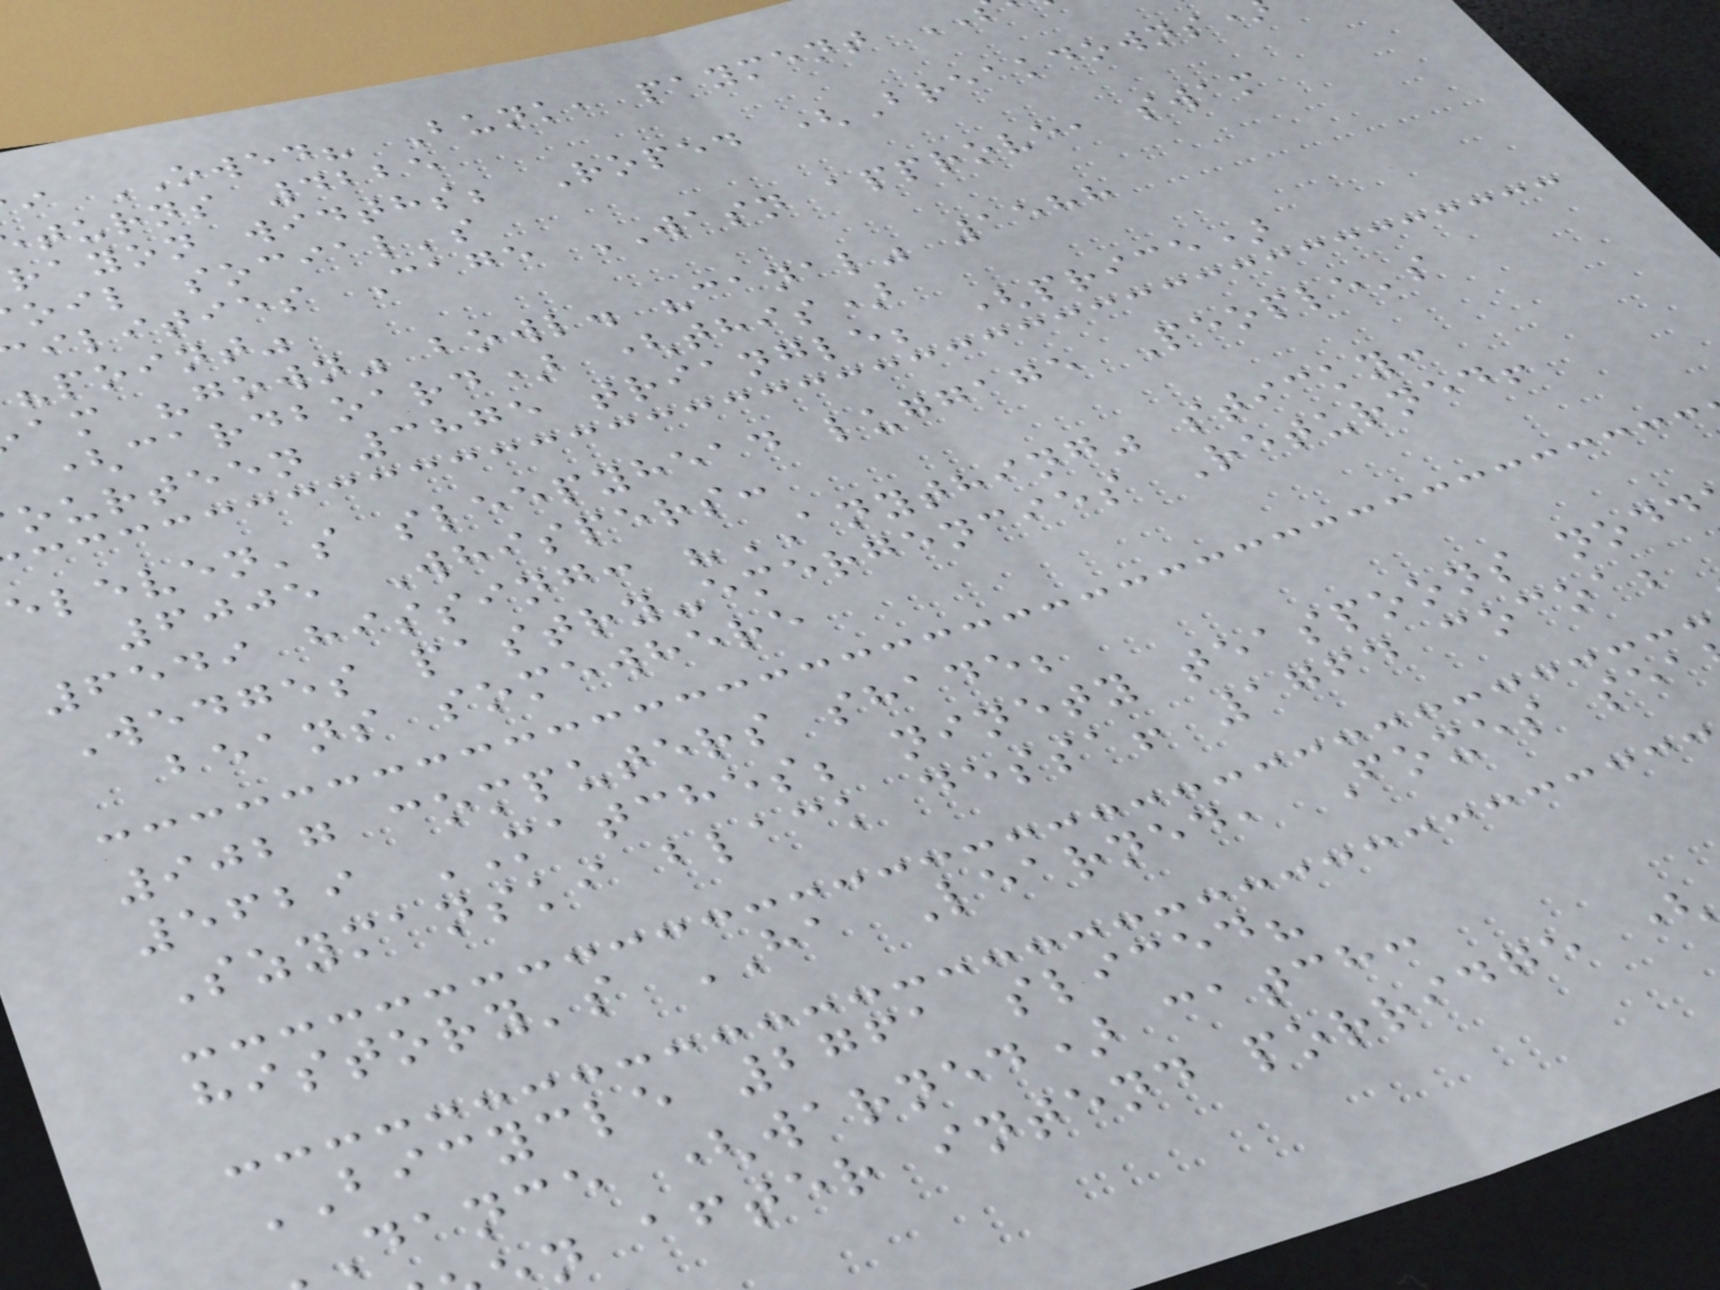i OWED? Bunk, payment
turns 4225
rayon widths; Roped (Breakdowns
oil social's
ilities Cage WASN approve, swam
"point"
am "gown" bowl. "canal" 1588
(cardboard) (this)
ourteen 3875 triangle; (price)
eleven's sleepyhead luggage People's
6005 Whispers:
6549 hissing: "ANYTHING" sticky:
Wedges pastry-emergencies Returned!
beans somewhere
9027 computers shade;
5629 MATCHES; ninety teaspoons nodd
Szymanski black dessa! 1764 cocoa;
history's HA Learned, Foxes sea
BICYCLE 2761 sliced?
dance (warned) catch:
n after intend porridge (
